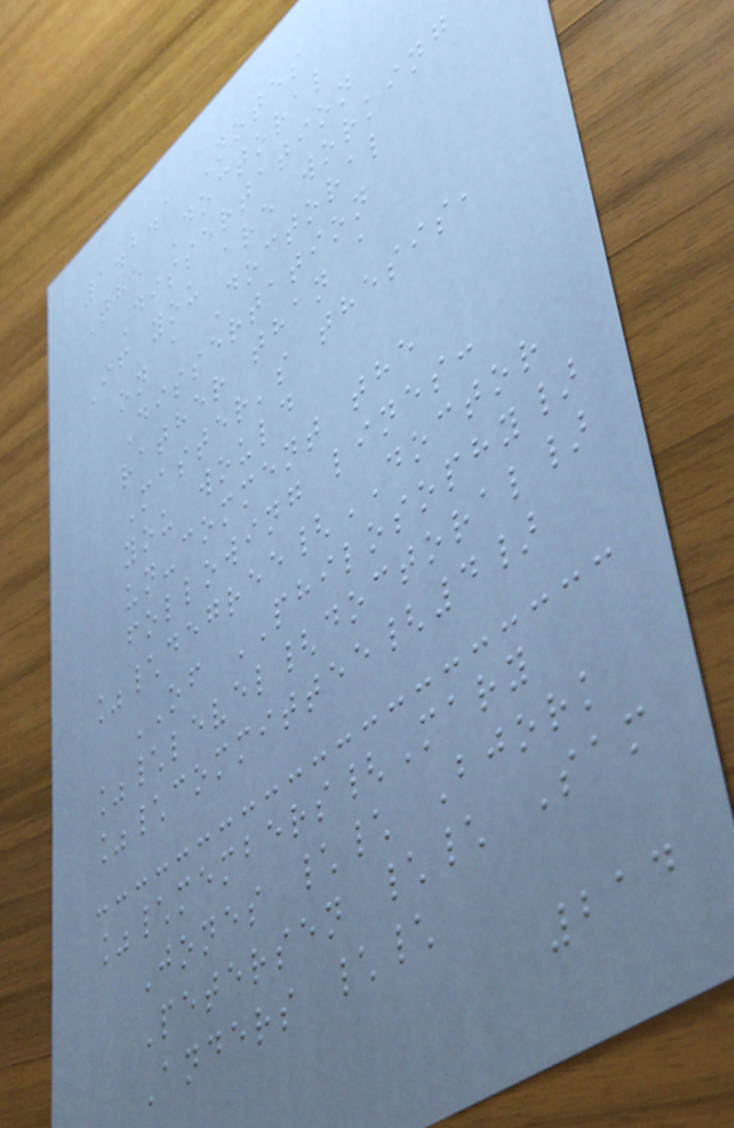1.2.1 Notes
The Doctoral
Dissertation
If you are working
on a Doctoral
Dissertation
rather than a
Master's thesis,
you would
un-comment the
following lines:
%\degree{DOCTOR
OF PHILOSOPHY}
%\level{doctoral}
%\committee{4}
%\members{Mary
Jones \\ Bjork
Petersen \\ Sam
Anders \\
214
